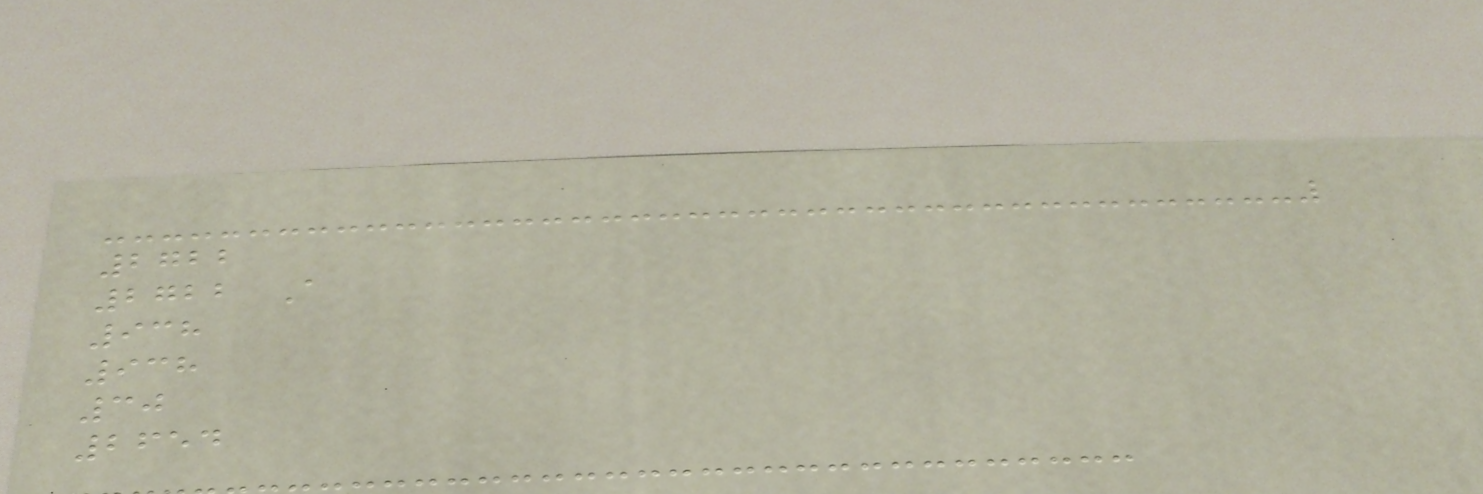2722
2722 A
938
938
30
2654
